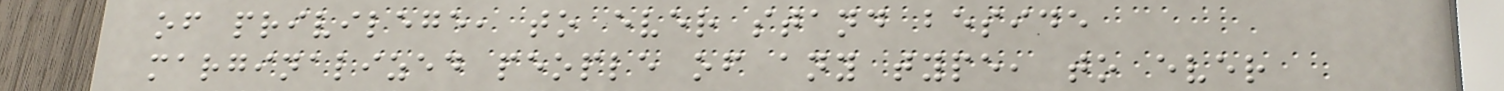of privilege, to ever stand beside
marginalized people of any type, to ever
